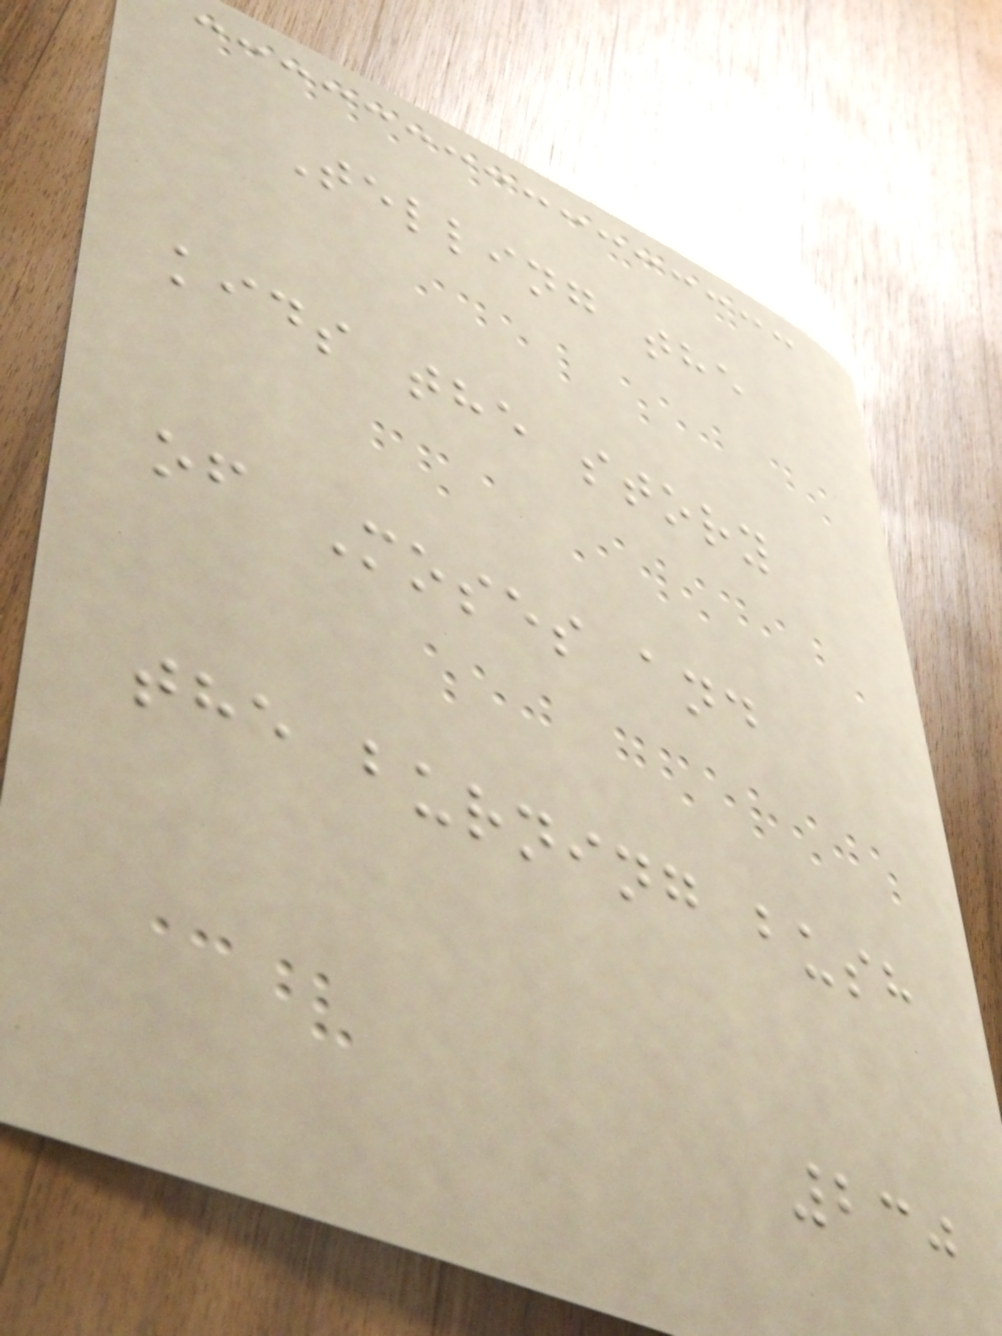Telling the
kids the story
of Moses and
the burning bush
230
